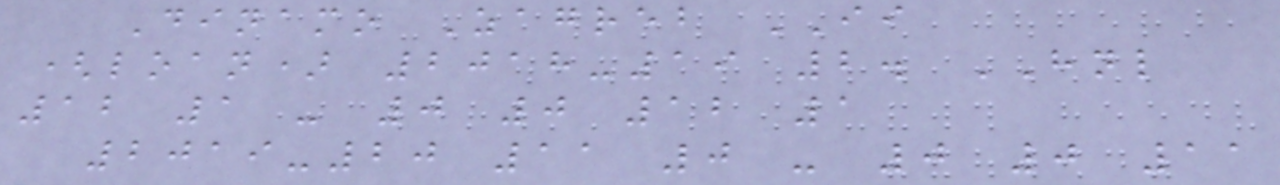Dinamo Zagreb II
(loan) 2018-19 2. HNL
12 1 - 0 0 12 1
2019-20 11 0 - 0 0 11
